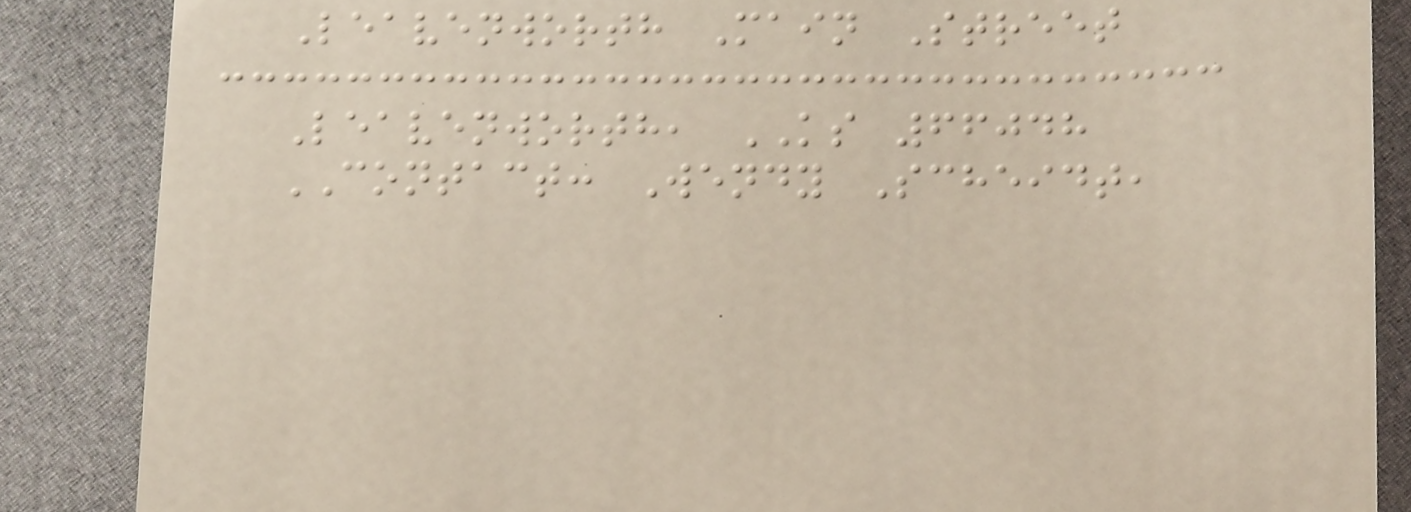Leavenworth Main Street
Leavenworth, KS 66048
CONTACT: Wendy Scheidt,
